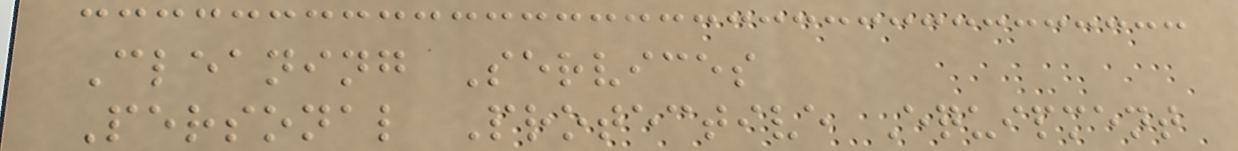Cleaning Services
Personal Protective Equipment
